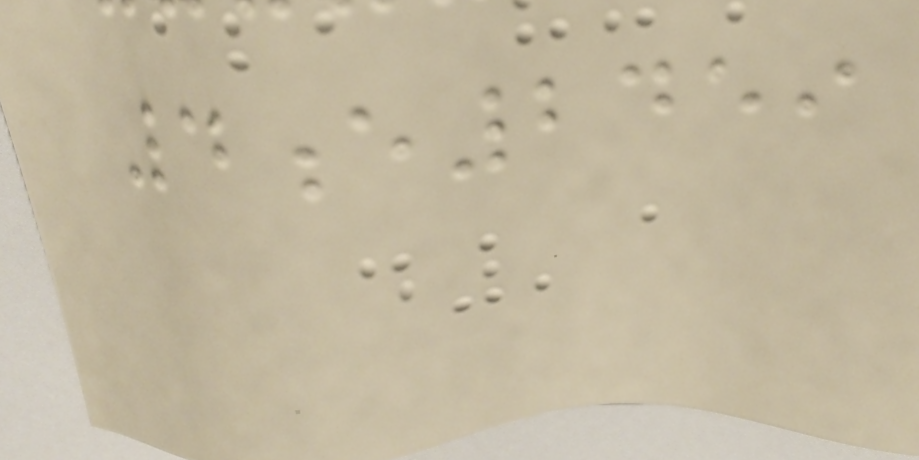4e2459
